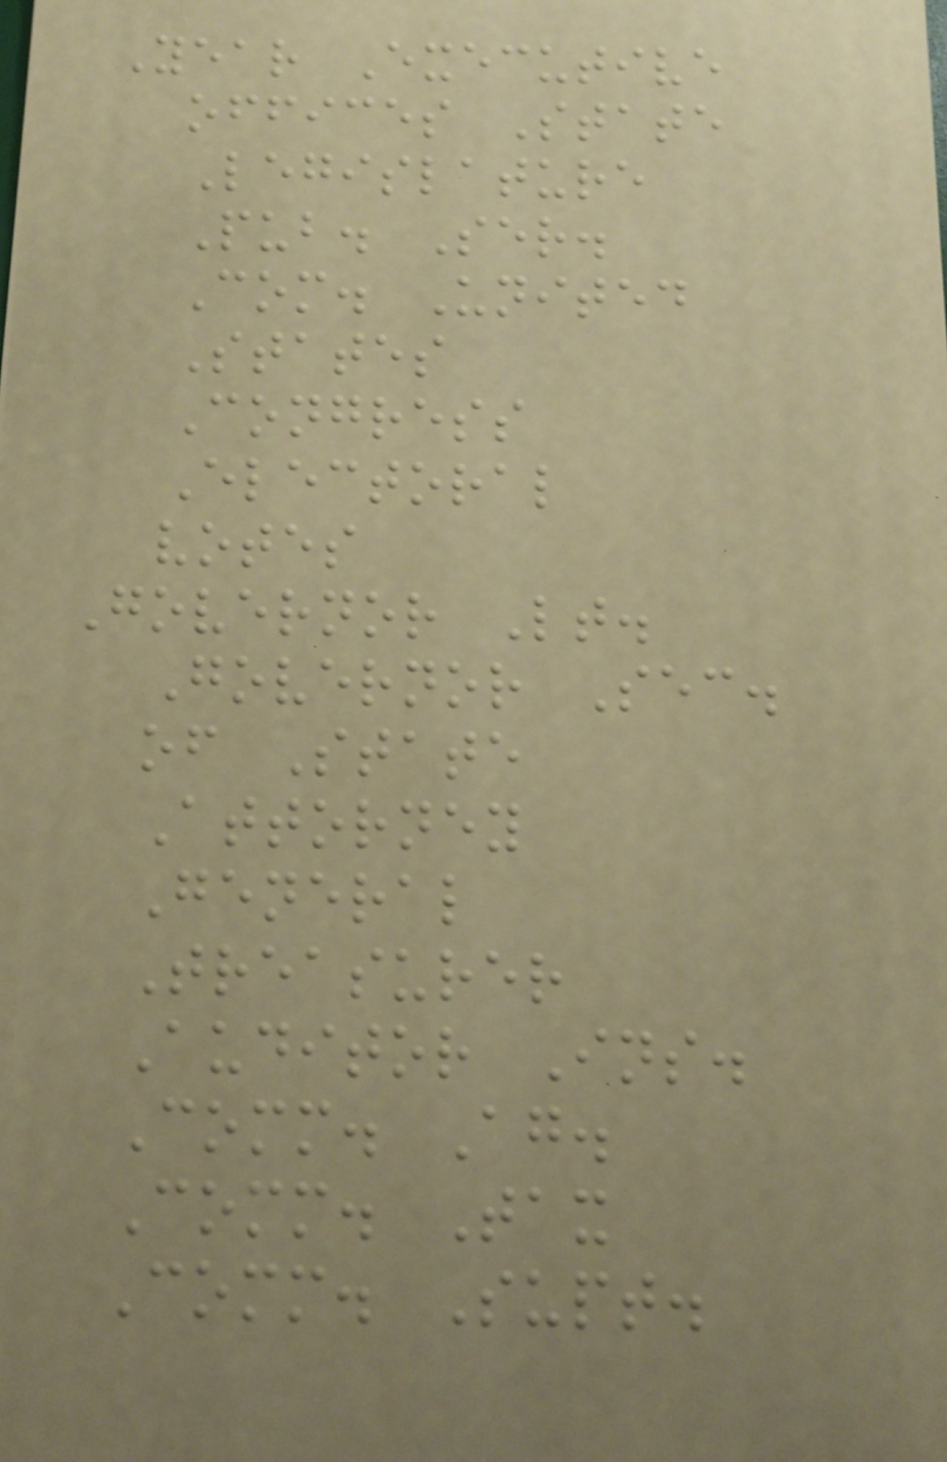Year Executive
offices State
Legislature
Pub. Ser.
Com. United
States
Congress
Electoral
votes
Governor Lt.
Governor Sec.
of State
Attorney
General
Treasurer
Auditor Ins.
Comm. Ag.
Comm. Tax
Comm. Supt.
